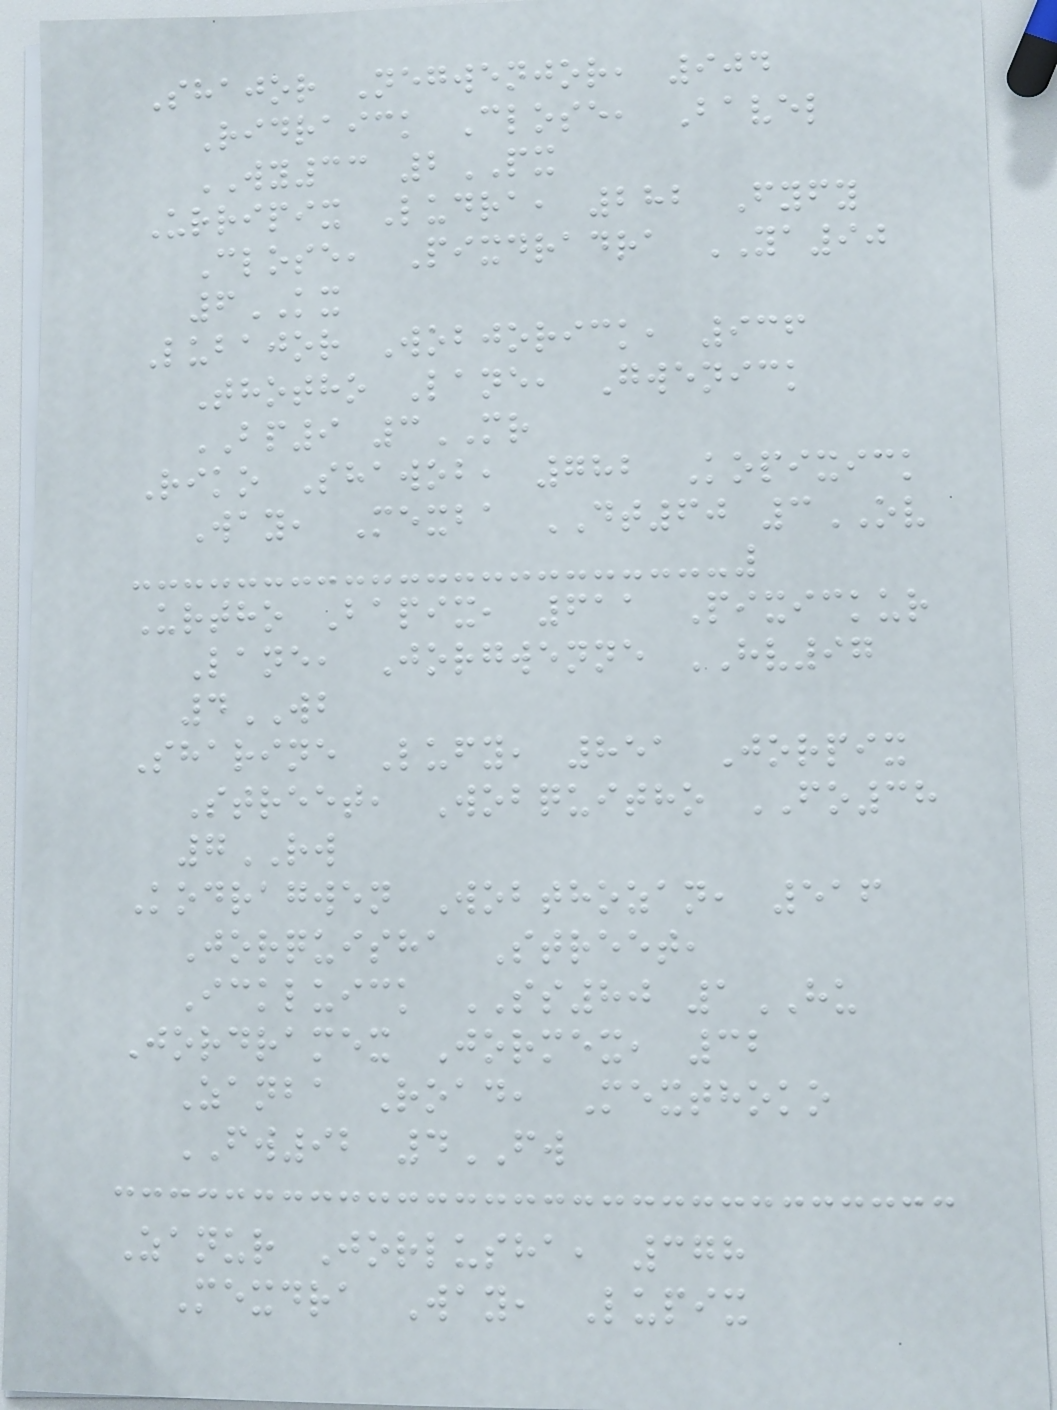Shajor Negwenjor, 904
Ridraick Close, Bavel
WY33 2PX
Urripix Ludra, 282 Fyfy
Close, Pixdradra YA90
6KX
Lubajor Wobjorick, 936
Thotho Lane, Gwenick
BP9 3MR
Riko Shawob, 782 Kopixick
Way, Mexba DT60 3OV
Urtho Bapix, 611 Pixickur
Lane, Jorgwenne HV97
4WB
Sharine Lufy, 851 Jorpix
Street, Wobquitho FO38
7RW
Kodragwen Wobthozan, 516
Jorquisha Street,
Ickluick SS80 1HU
Jordramex Jormex, 32
Zanba Road, Mexthoko
FW92 4FW
Zanur Jorlusha, 378
Mexdra Way, Lupix
